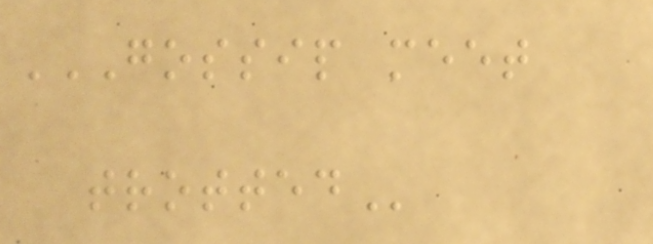GOSSIP MEET
TROTTED
